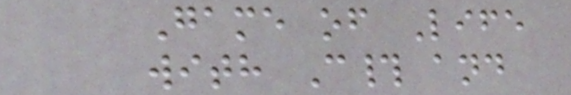Game of Life
with C# and
